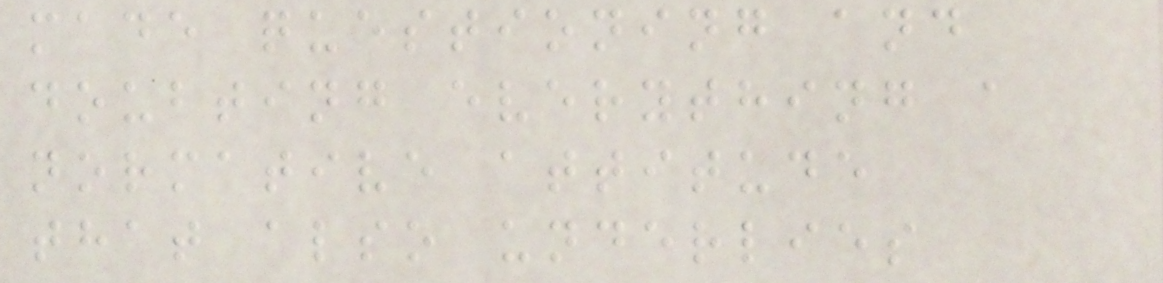made questioning and
doubting everything a
normative attitude
that also underlies
